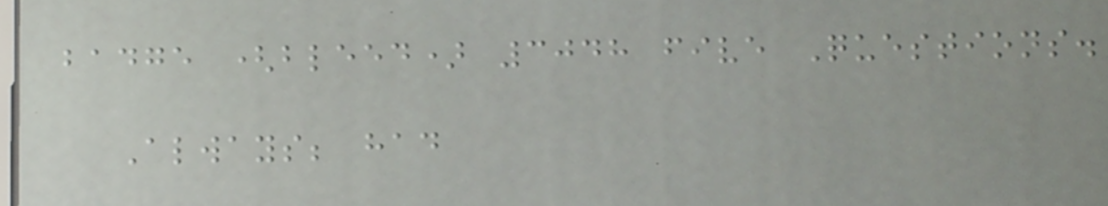badge (bleed) 3048 five Questions.
Always; had
